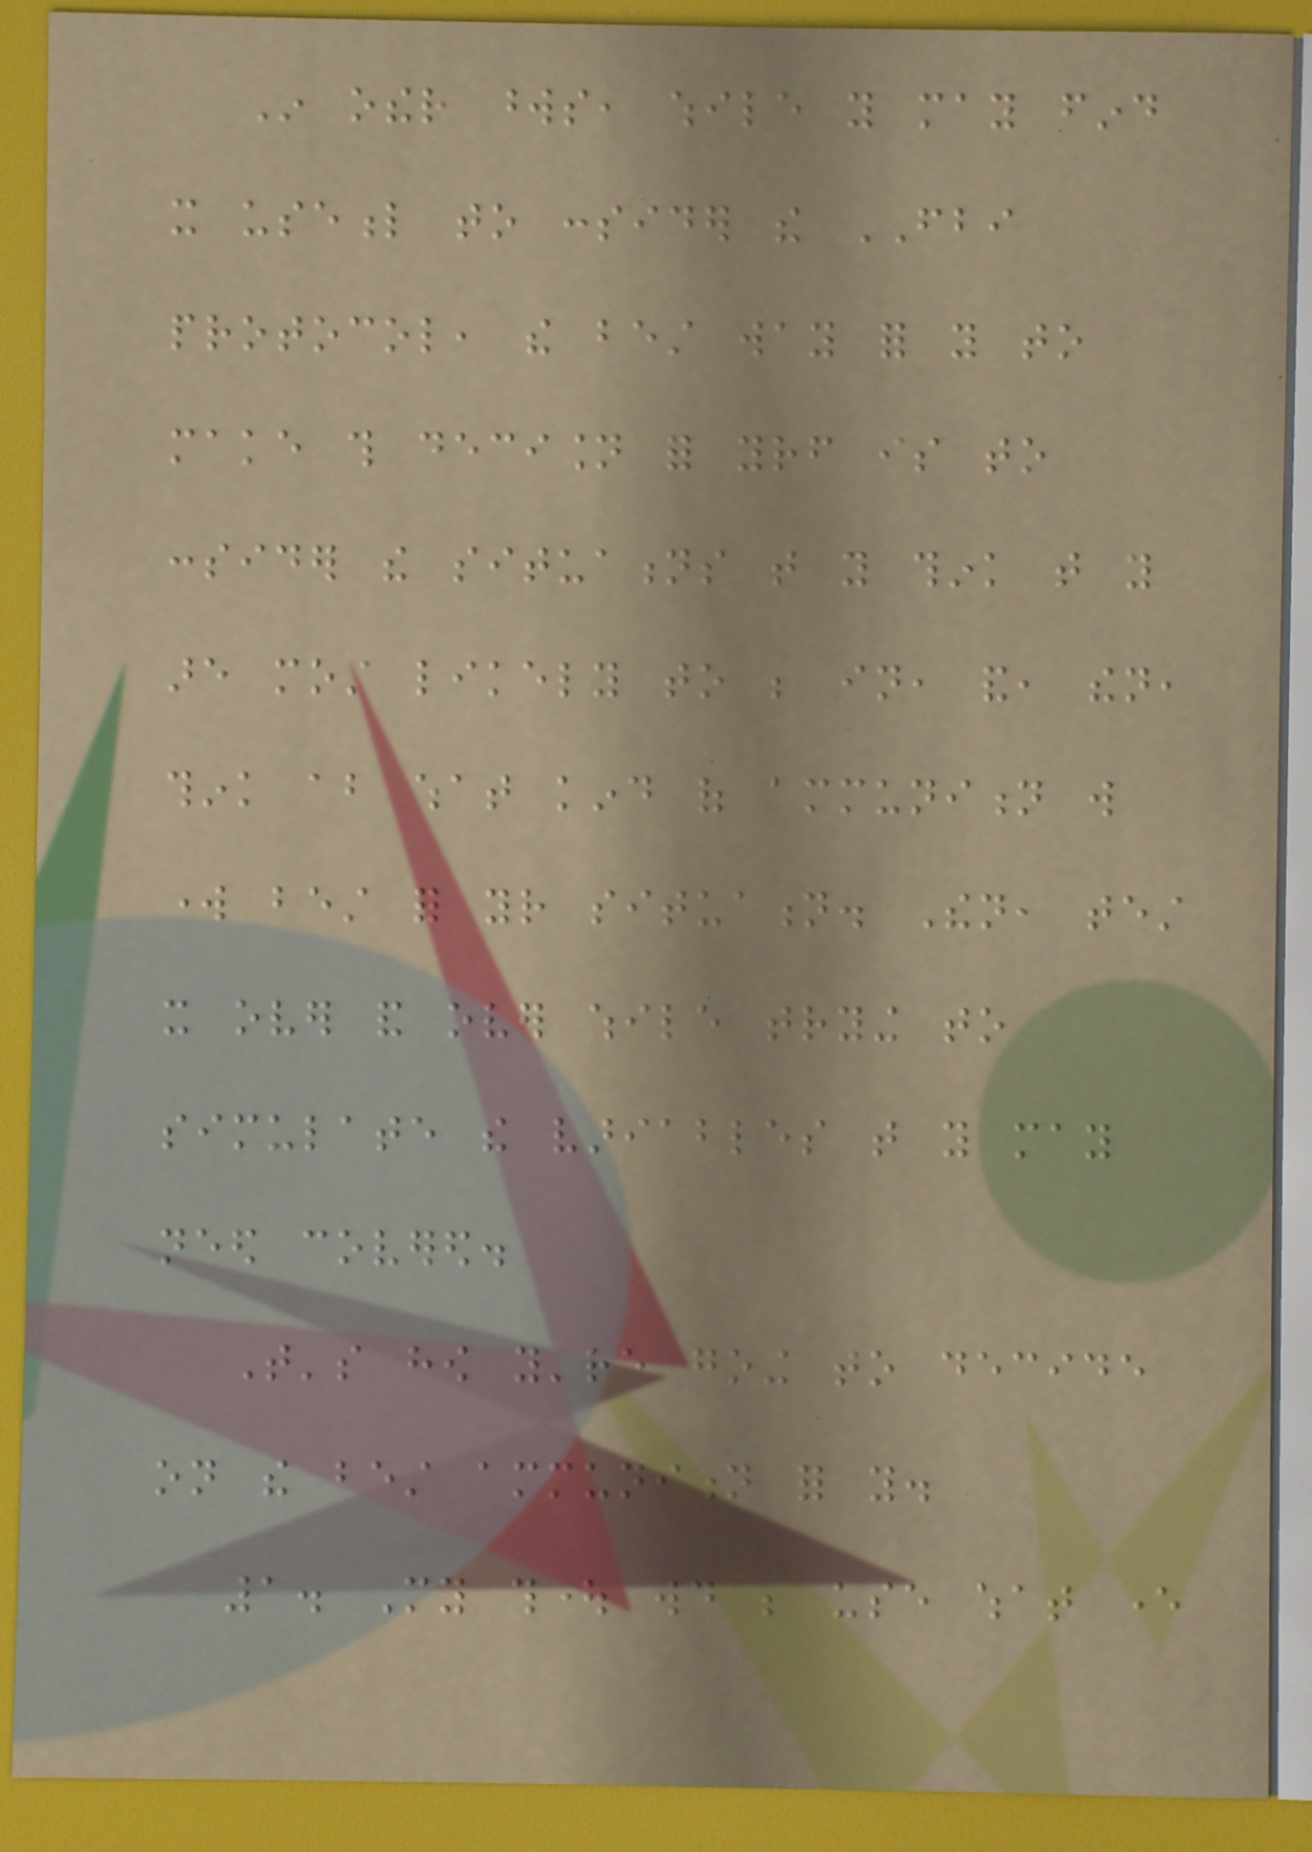In other words, while you may find
it useful to consider the FBI
protocol, the best way for you to
make this decision for yourself is to
consider the situations that you think that you
are most likely to be in, and, then,
think about what kind of ammunition will
work best for your situation. Then, test
it over and over while trying to
simulate the variables that you may
need covered.
That's how you're going to decide
on the best ammunition for you.
1. My thought would be use what ever
